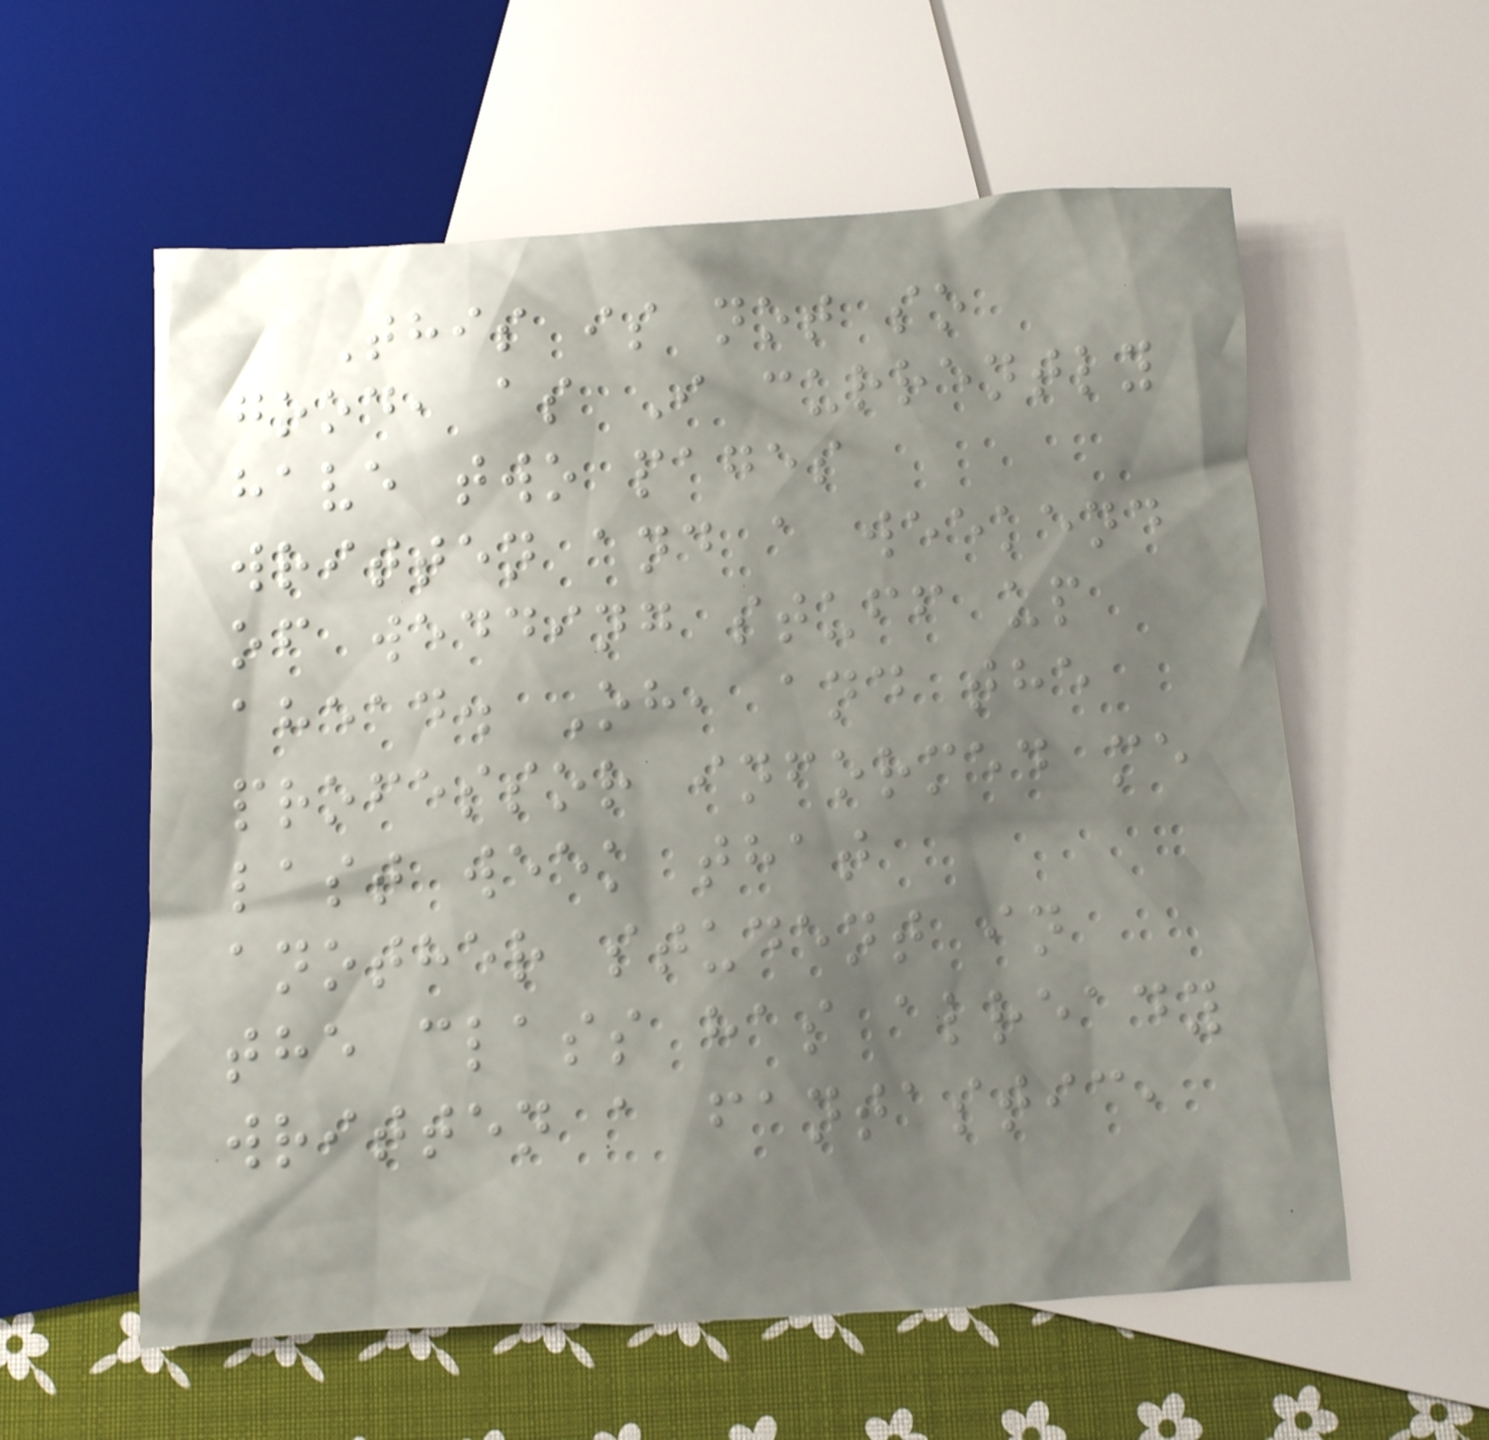This is not so
good, as I currently
have two pages
written and a weekend
of wedding stuff up
ahead. Oh, and the
professor informed me
last week that
another student in
the class has already
written a fantastic,
